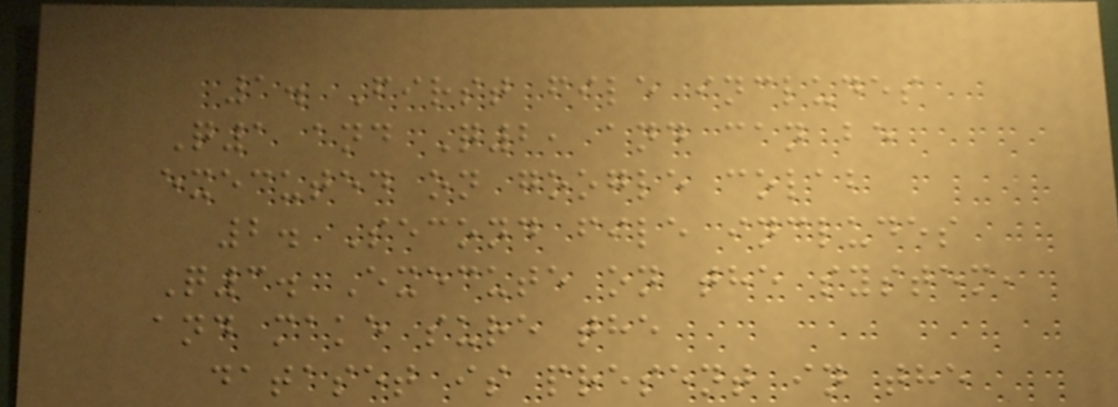1. First file includes
Q1 and Q2, and can be
executed on google colab
2. Second file includes
Q3. Execute on the system,
and make sure the
dataset is present in the
